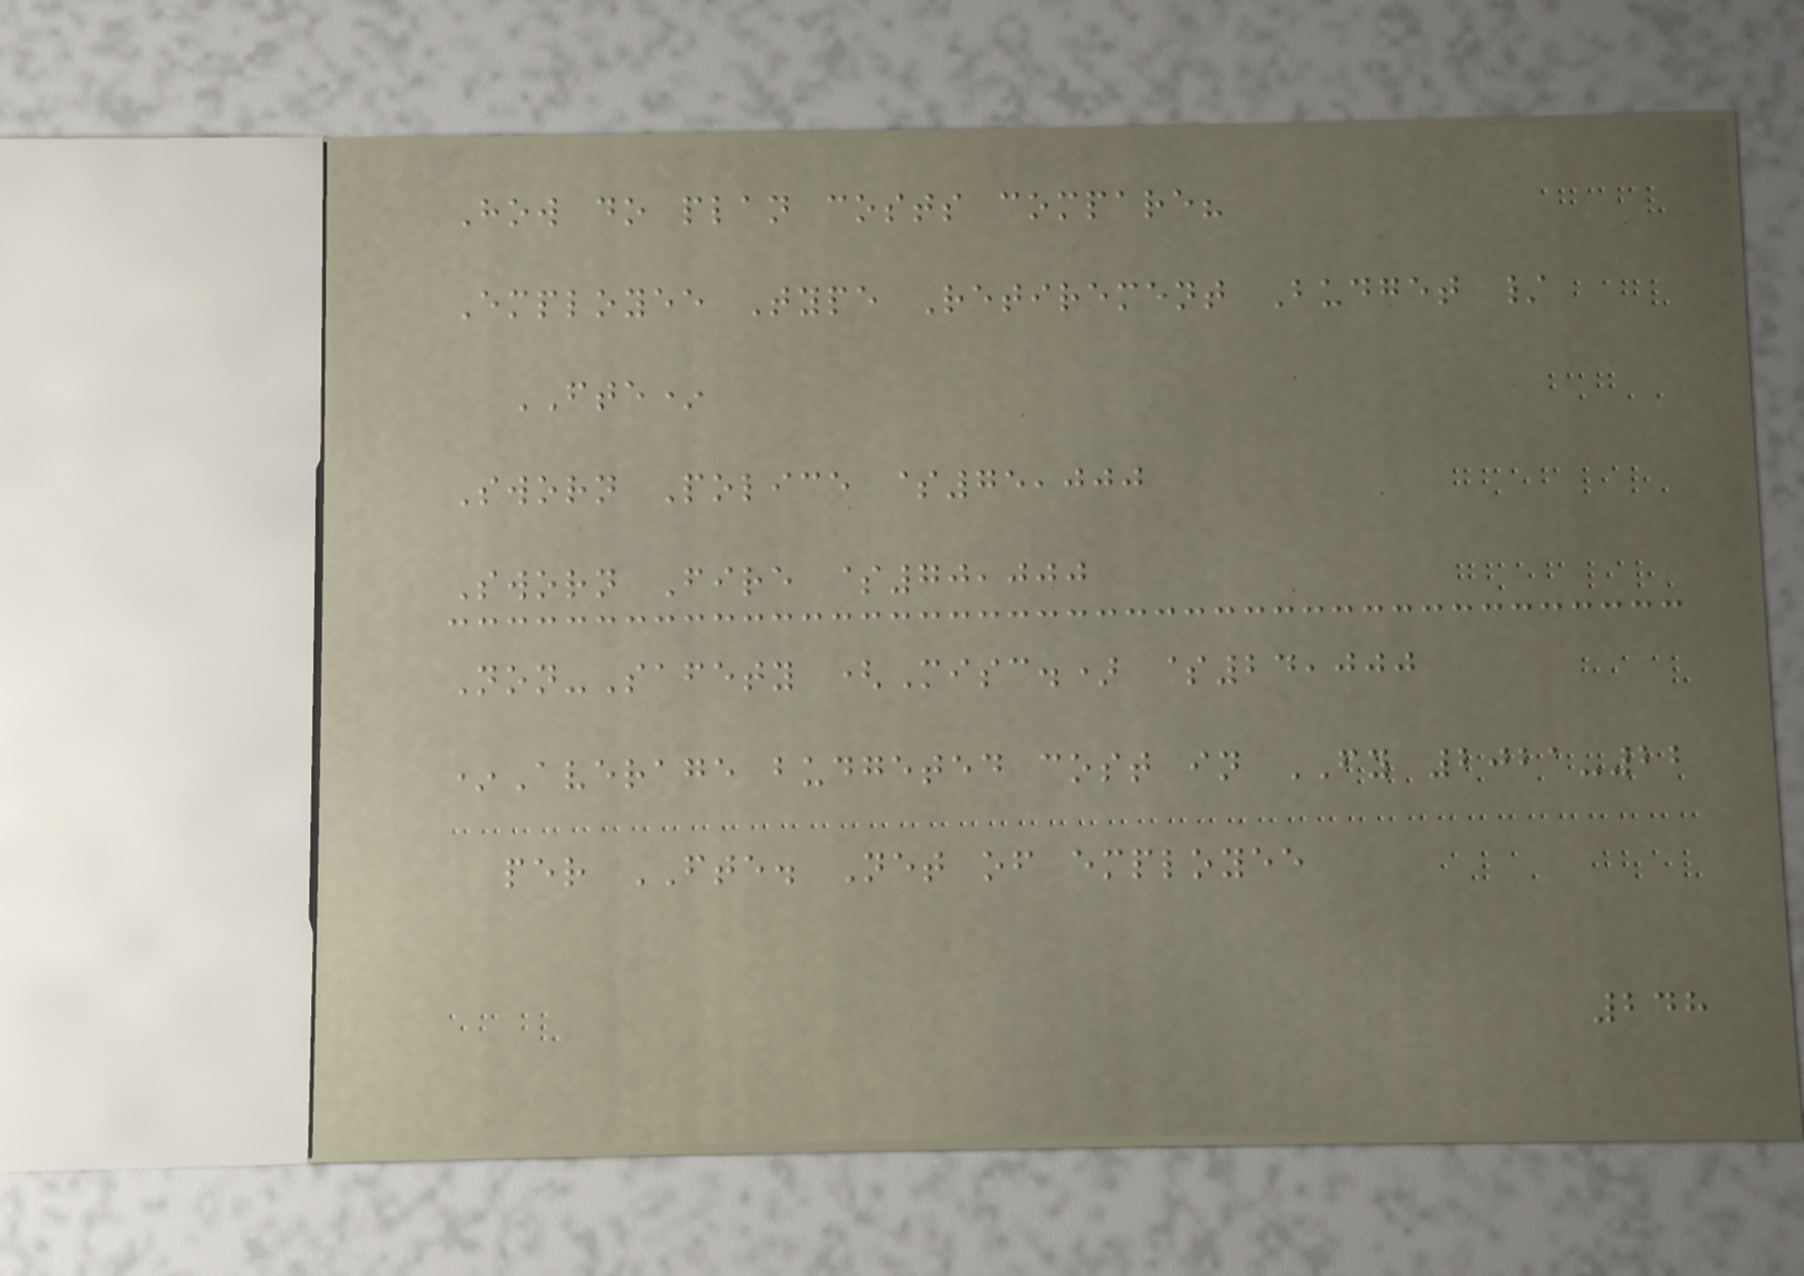How do plan costs compare?
Employee Type Retirement Budget /
FTE*
Sworn Police $75,000
Sworn Fire $70,000
Non-Safety (Misc.) $24,000
*Average budgeted cost in FY 2021-22
per FTE. Net of employee
248
